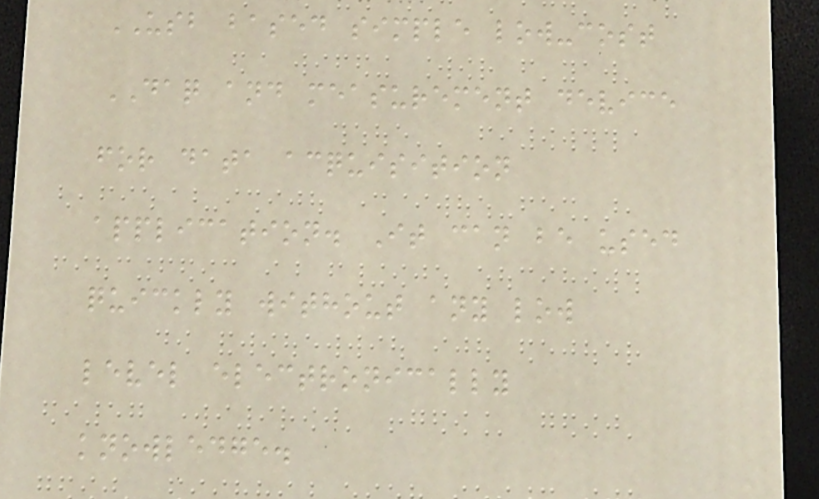USB based simple low-cost
DAQ and measurement device
for data acquisition
application. It can be used
quickly without any low
level electronically
knowledge.
